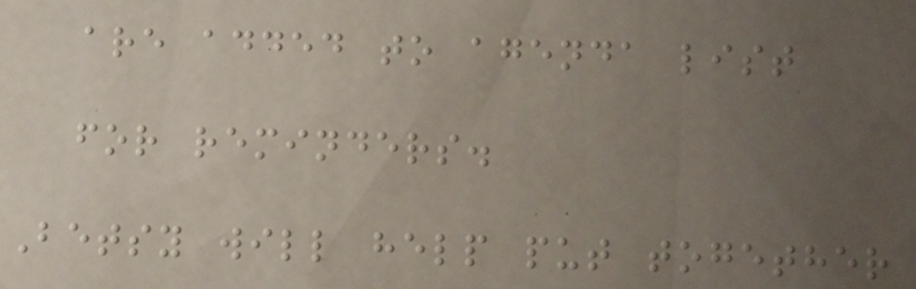are added to agenda list
for reminders.
Betsy will help put together
